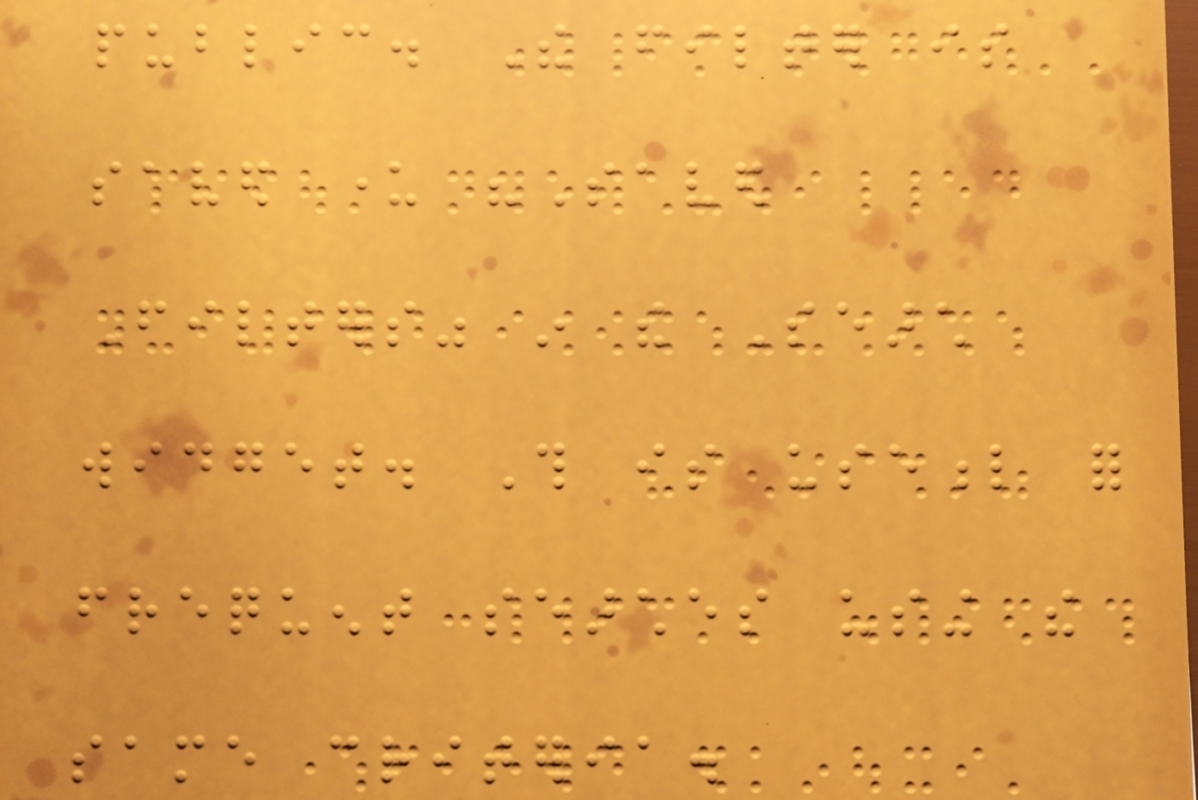public. The filter is
saved under "Saved
Filters" in the Search
widget. This is useful for
frequent searches using the
same criteria.
